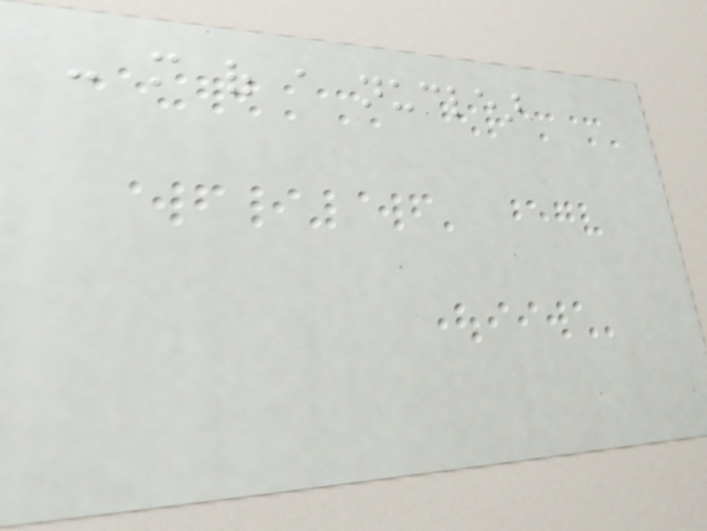- more of a nuclear
